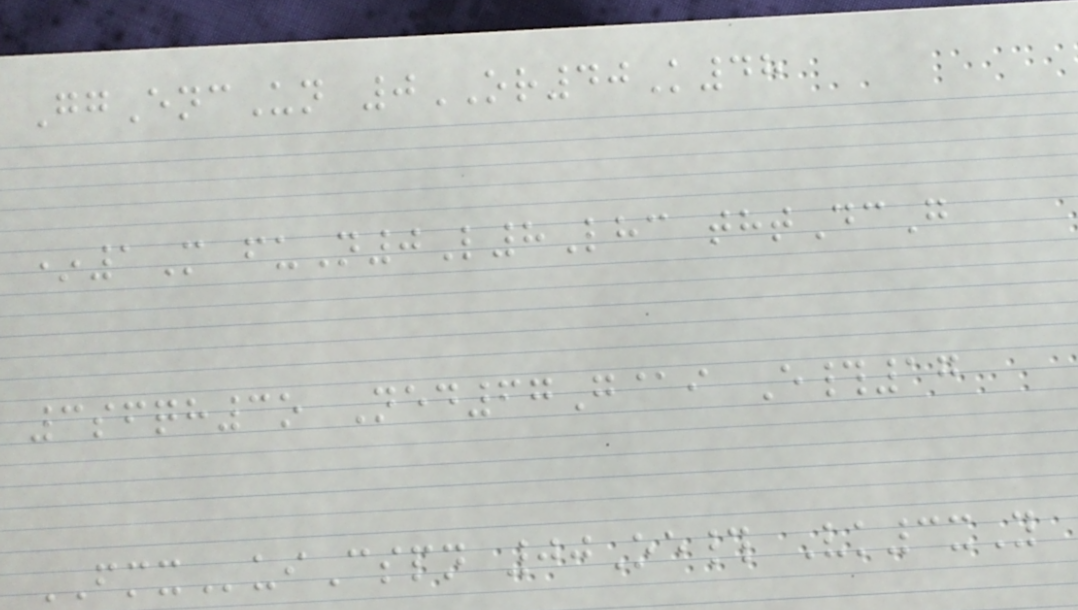GgEncUn 0OR40K48
*1M fuN0L8Lhc thtDcG
3sfqh3o Ned67G@i E#17
FMXuiCspn 00Oe# Vk3xY
